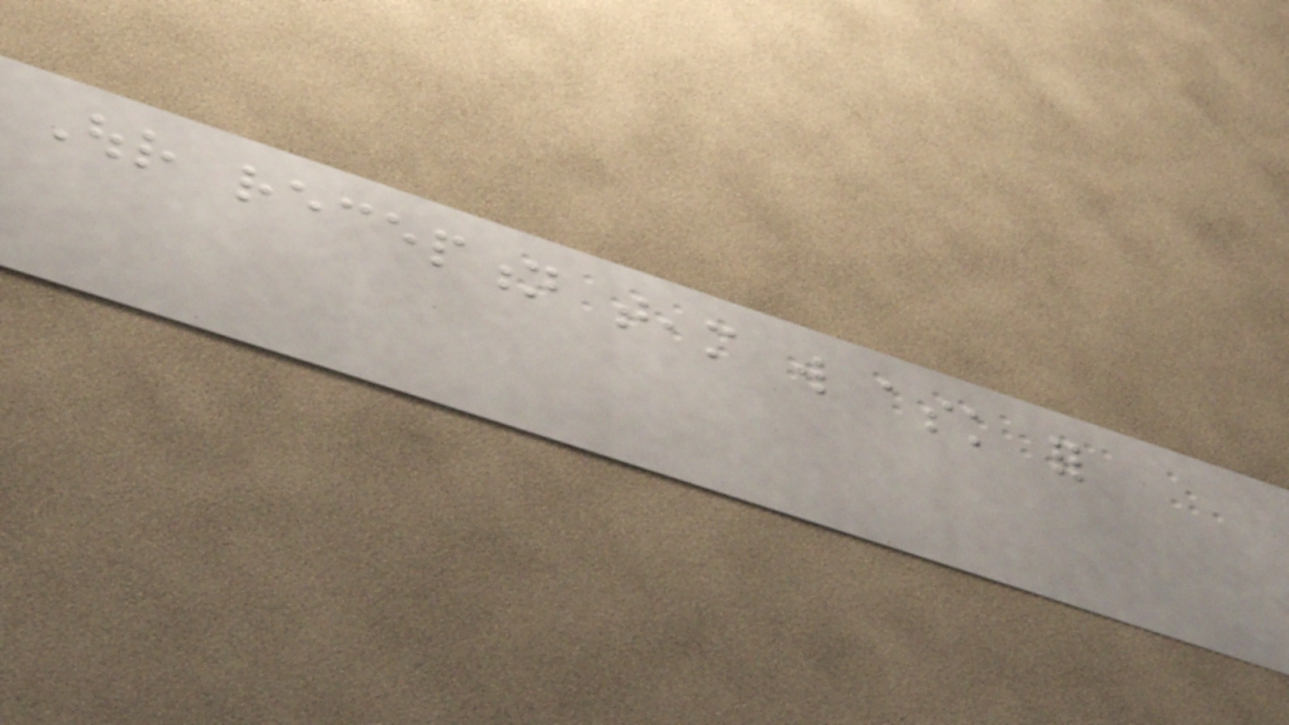Our reception team will ask for
